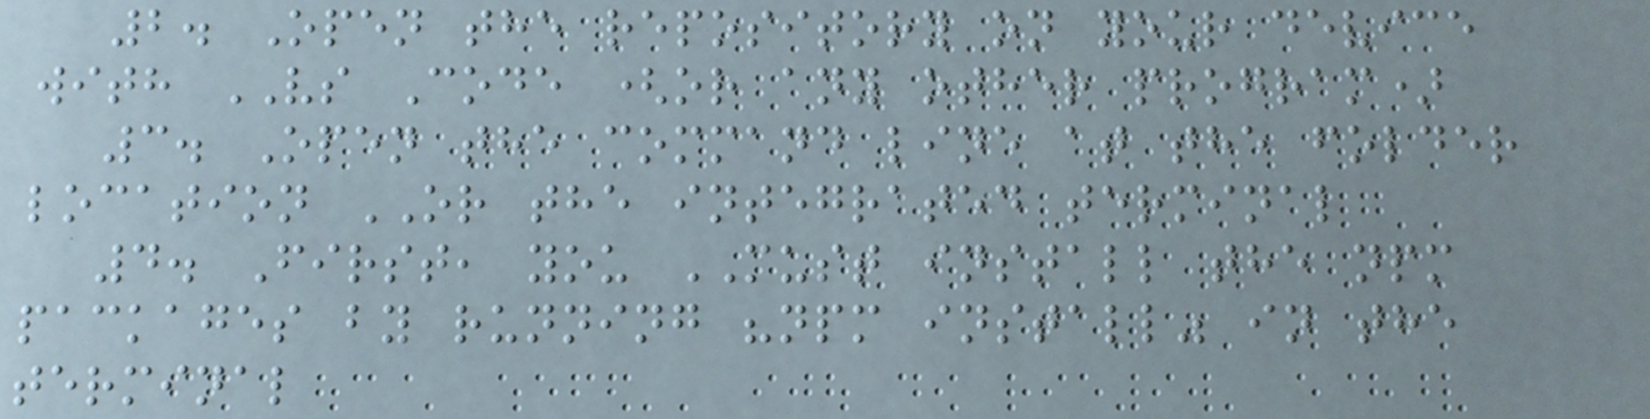2. Open the repository on your device
with VS Code (or any other program)
3. Open the command line at the folder
location OR the integrated terminal
4. First, you MUST install the npm
packages by running "npm install" in the
terminal
